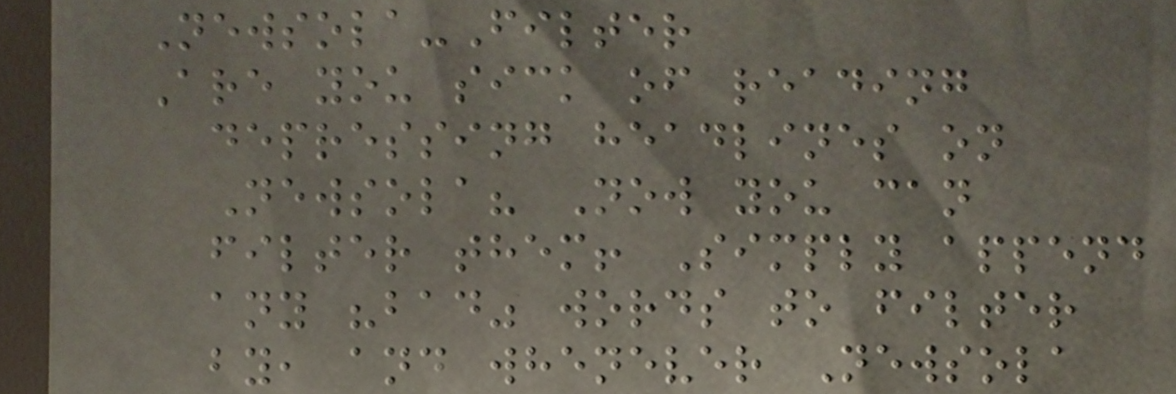Newsola-Filter
Are you sick of reading
depressing headlines on
Newsola? Now you can
filter them! Simply append
any "bad" words to filter
by, and whenever Newsola
